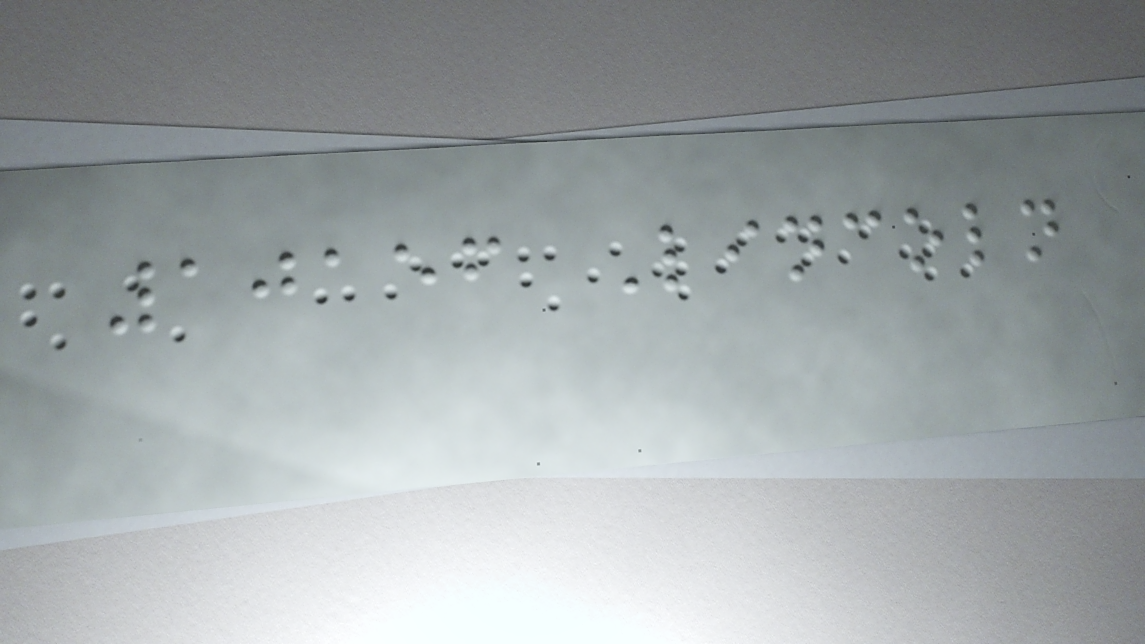10156 Lincoln
